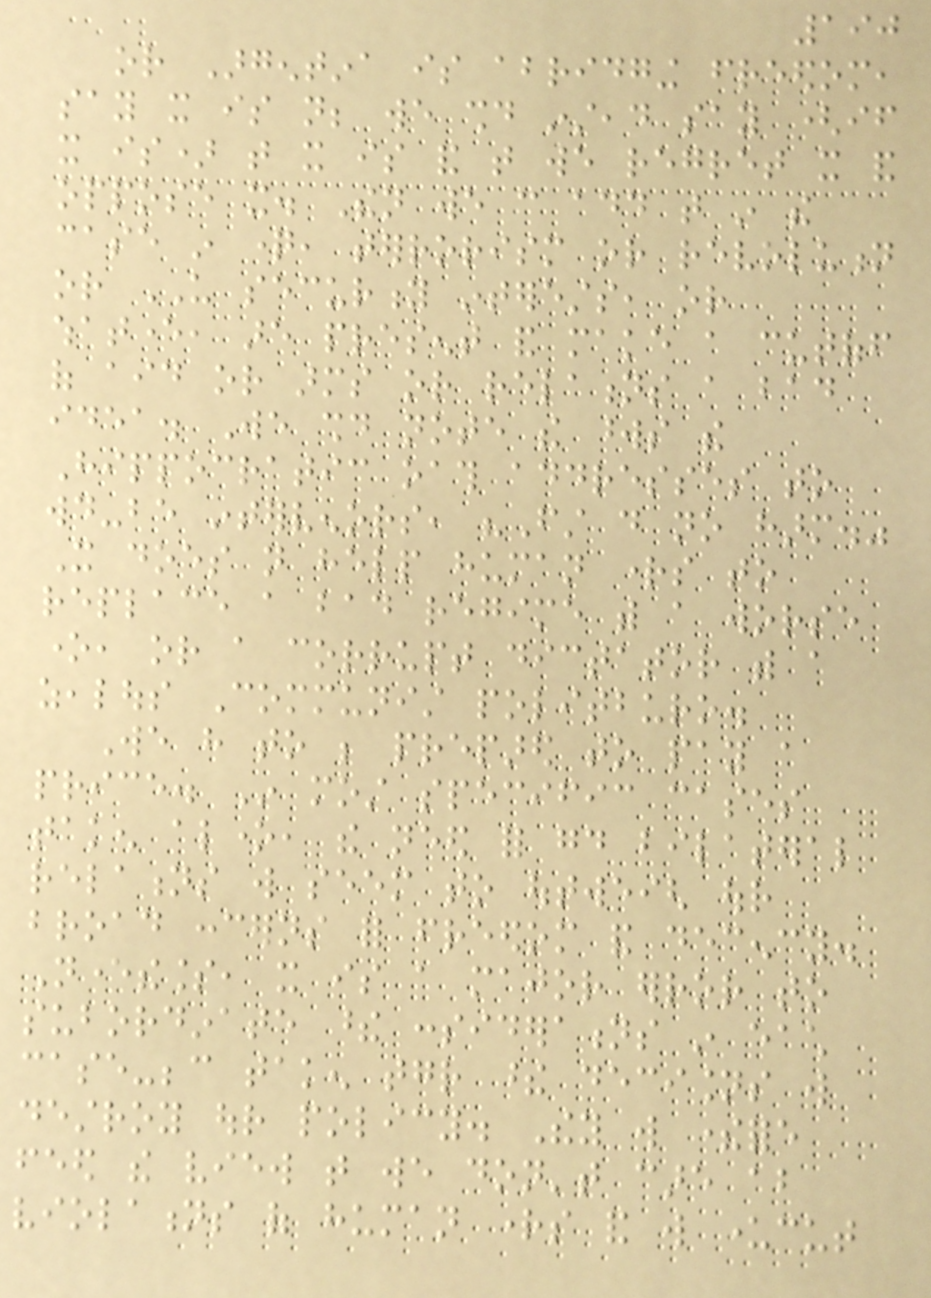190
or Argentina is abridging freedom,
say it is not; we should instead say (if
it is) that it is and that we regret it and
oppose it. Then we can add that in the
case in question, terrorism or revolution
or US security interests, or
whatever, are present and make a cutoff
of aid or arms or relations a bad
idea. We should note the words the
Hippocratic oath addresses to
would-be intervenors, "First do no harm."
It does not help human rights to
replace a bad regime with a worse
one, or a corrupt dictator with a
zealous Communist politburo.
We have to be prepared to pay a
price. In most specific cases
taken alone, the need for good bilateral
relations will seem to outweigh our
broad concerns for freedom and decency.
Nevertheless, it is a major error to
subordinate these considerations in each
case-because taken together these decisions will
destroy our policy. They will therefore
feed the view that we don't care about
violations of human rights and will undercut
